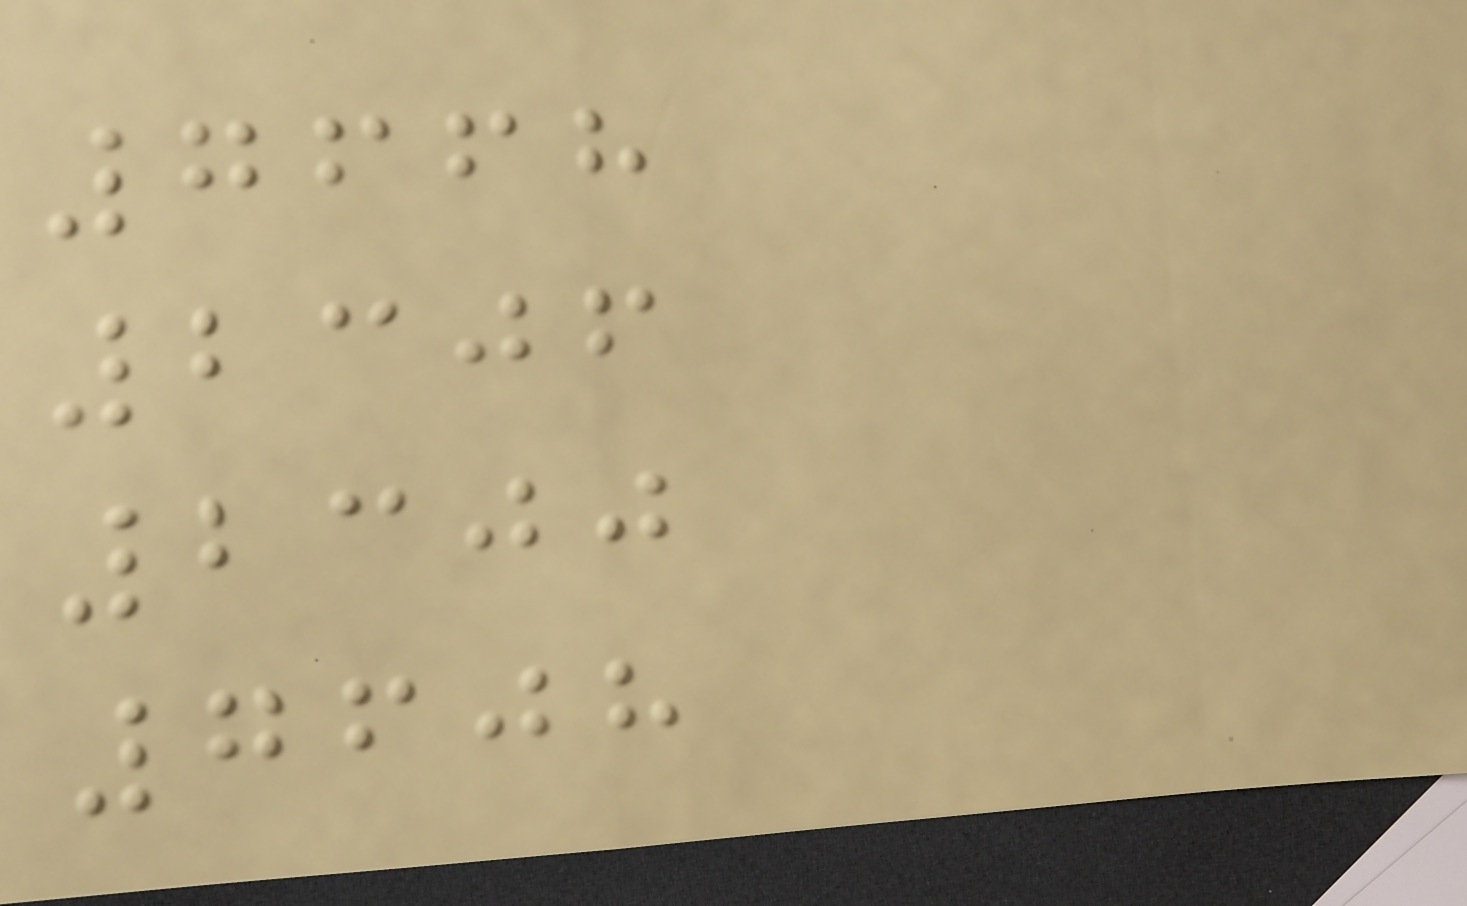7668
2306
2300
7608
